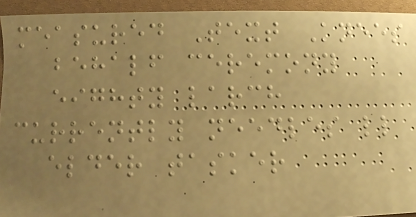measured Text Knees
behalf ceremony
eighty larch
currently needles ll
elder tasker
